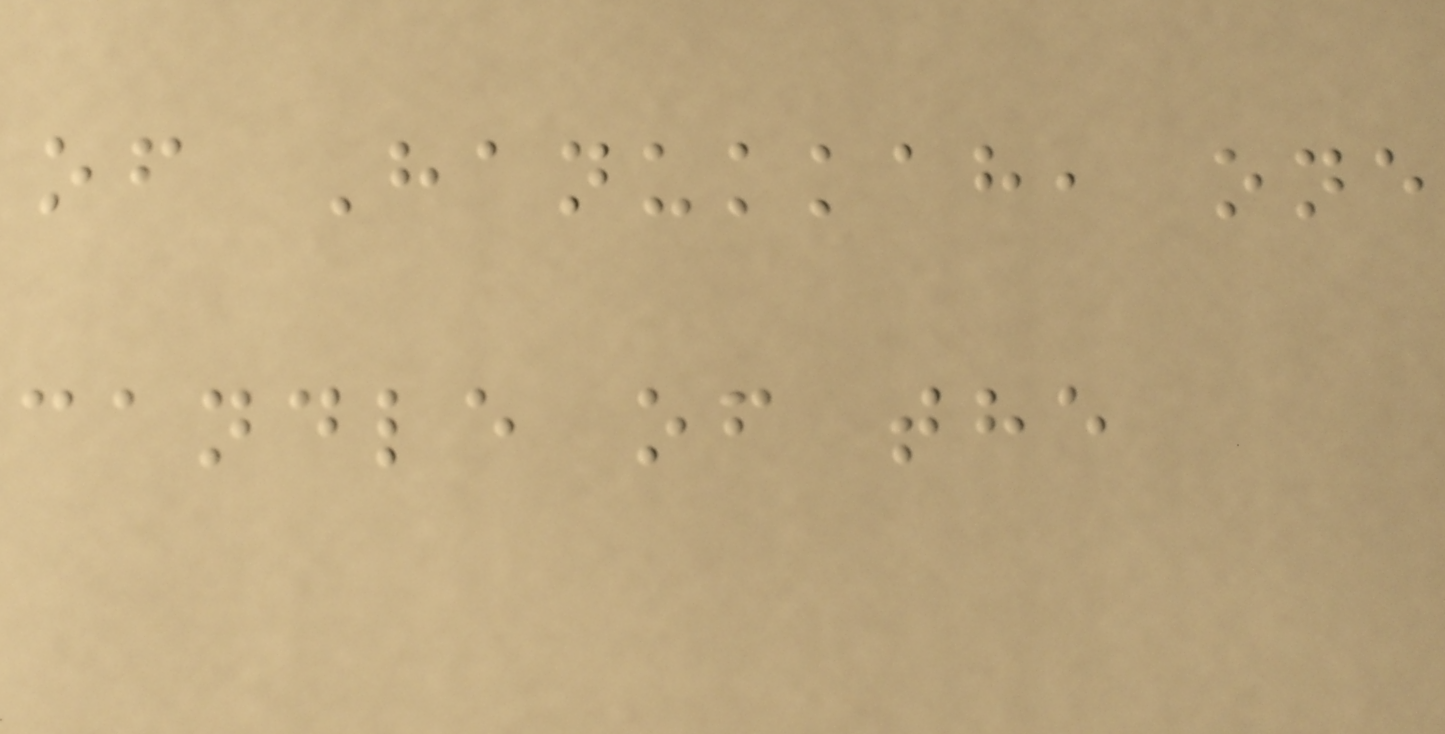of Hanukkah, one
candle of the
